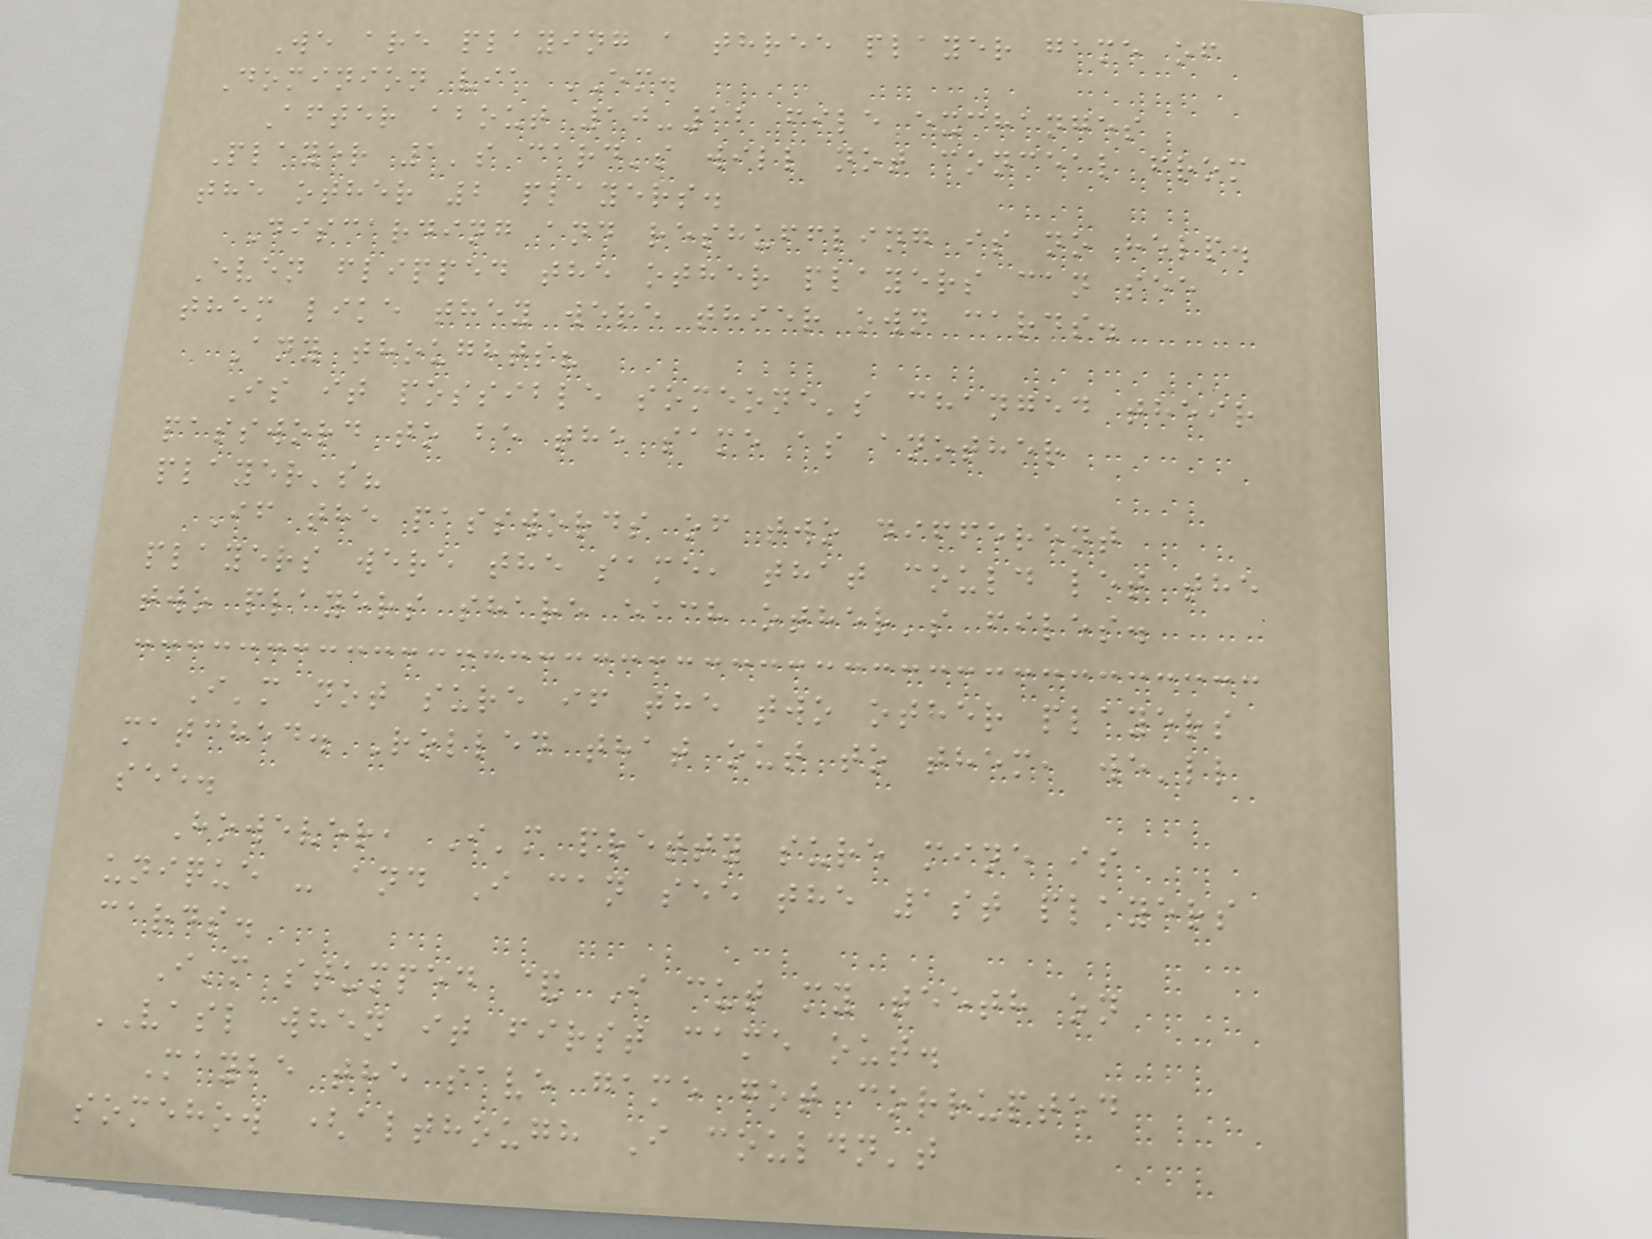We are playing a three player game of
Dominion via EM.
After about 10-12 file exchanges
Player 1's card's will not conceal from
the other 2 players.
Discarding and reshuffling is no help.
Even flipped the other players can see
them like they were thier own cards.
Any thoughts?
Is it possible someone's changed their
password to be the same as another
player's?
If the passwords of two different
players were the same, that could let the
two players share each other's files.
I'm not sure if the two other players
matched. Rolled that out to them, we'll
see.
However, I'm pretty sure mine is
unique - and I can see the 1st players
cards.
I'm stumped & I cut my teeth on
VASL when it first came out.
Maybe the save game got corrupted
somehow (although I couldn't
